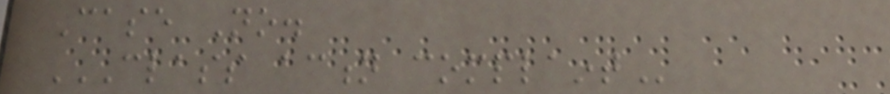Case No.
CLASS ACTION COMPLAINT
